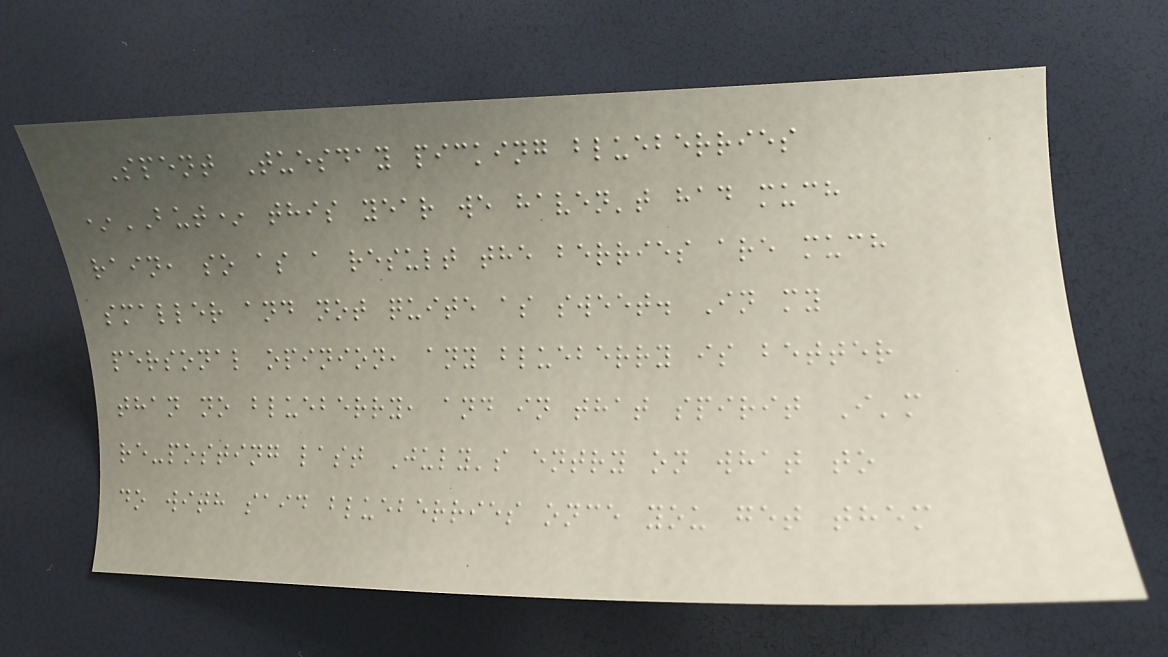Spent Tuesday picking blueberries
*BUT* this year we haven't had much
rain, so as a result the berries are much
smaller and not quite as sweet. In my
personal opinion, any blueberry is better
than no blueberry, and in that spirit I'm
re-posting last July's entry on what to
do with said blueberries once you get them
